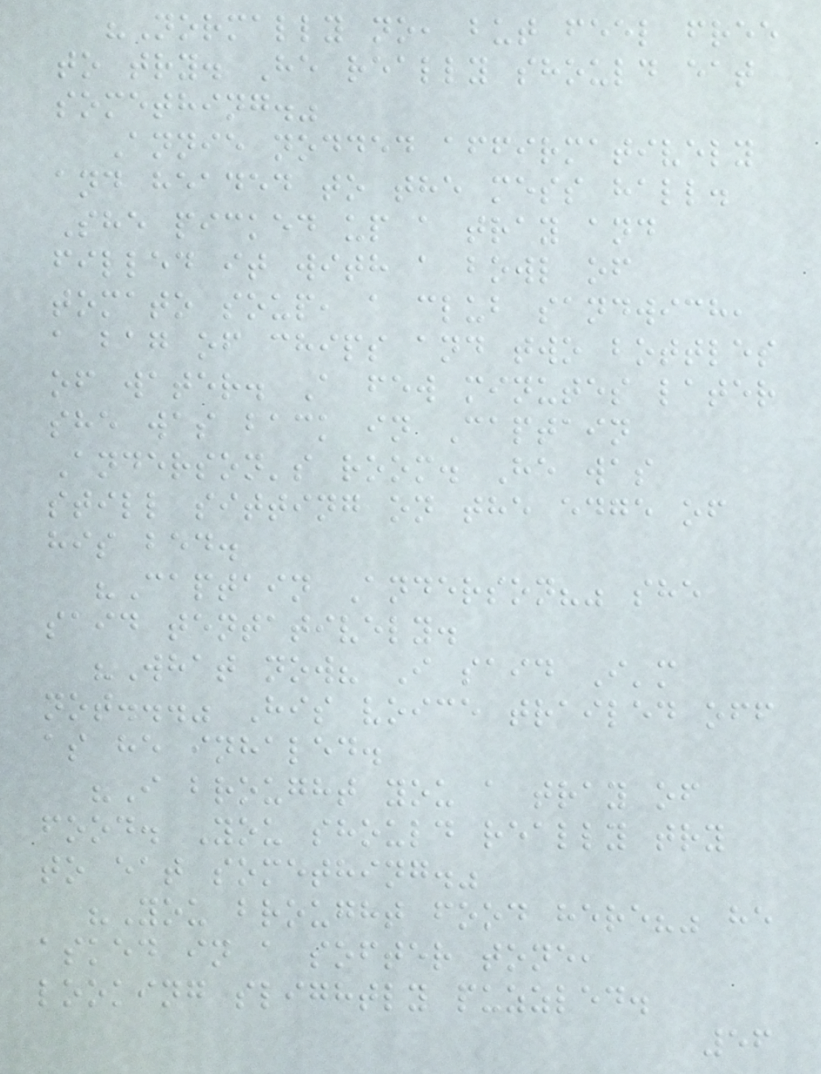"Normally no, but feel free
to try. He really should eat
something."
Annie nodded affirmatively
and headed to the mess hall.
She picked up a tray and
filled it with a bowl of
tomato soup, a club sandwich,
a bag of chips and two bottles
of water. A few minutes later
she was back in Captain
Anderson's room. He was
still sitting on the edge of
his bed.
"Captain Anderson?" she
said tentatively.
"What now? I said I'm
not..." His voice trailed off
as he inhaled.
"I brought you a tray of
food. You should really try
to eat something."
"You brought food here?" he
asked in a softer tone,
looking slightly puzzled.
56
